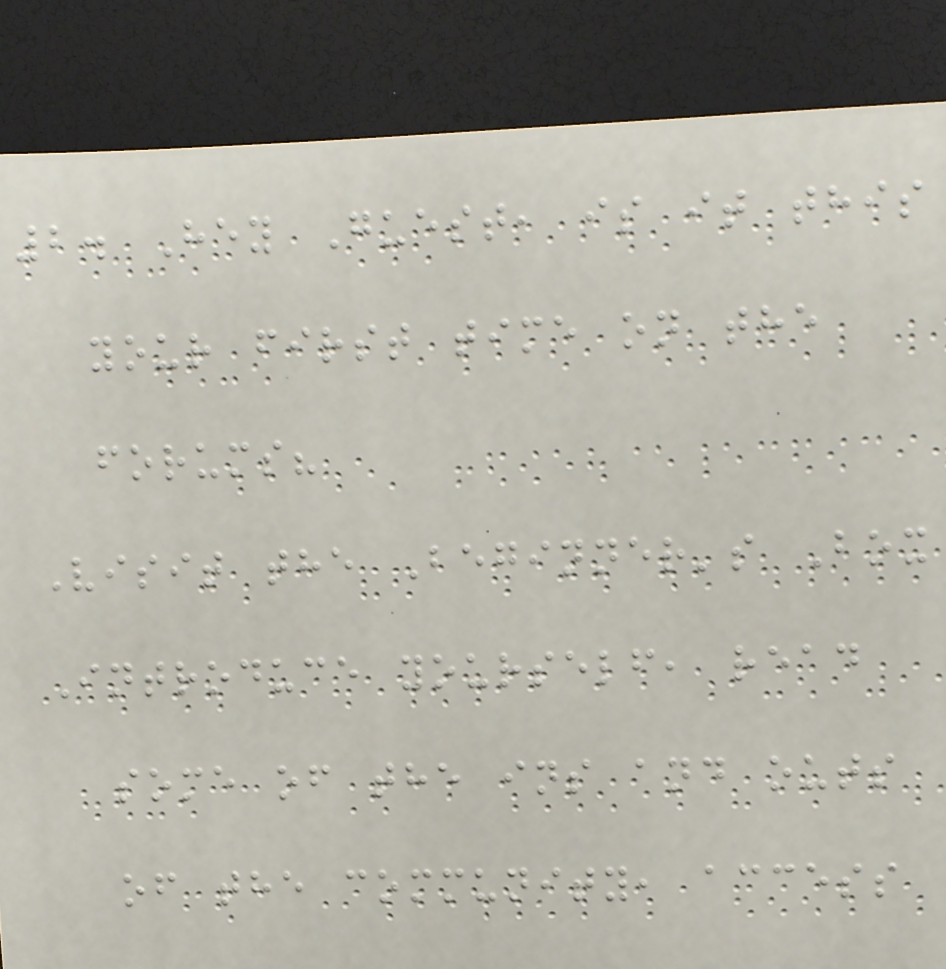2. Hey Guest, is it this
your first time on the
forums?
Visit the Beginner's Box
Introduce yourself, read
some of the ins and outs
of the community, access
